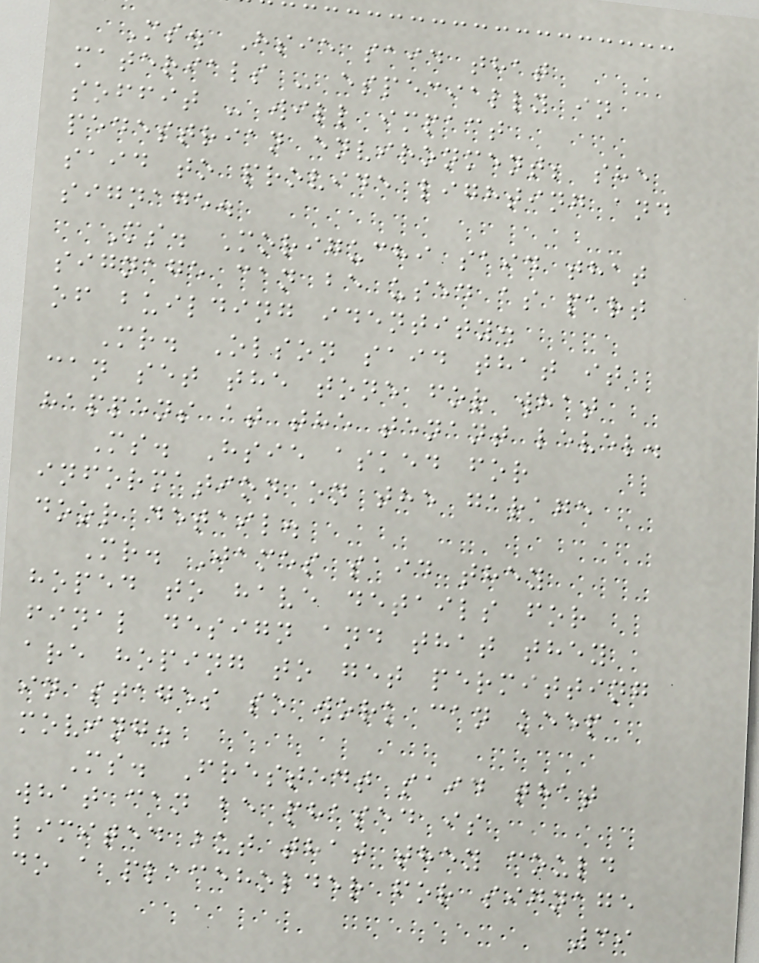Ms. Hsie said that
materials - especially in
soffit - will impact
pedestrian environment; she
said to provide lighting and
signage.
Ms. Moriguchi said that
signage can be used as part
of building identity.
Mr. Olson said that it
can set the tone for what
happens at the tenant level.
Ms. Hsie asked for
information on the garage
door detail.
Mr. James said they
hoped to have details for
final design and that they
are hoping to get permitting
in stages so work can keep
moving.
Ms. Frestedt said that
what can be phased is
limited but that they could
do a placeholder for signage
39
